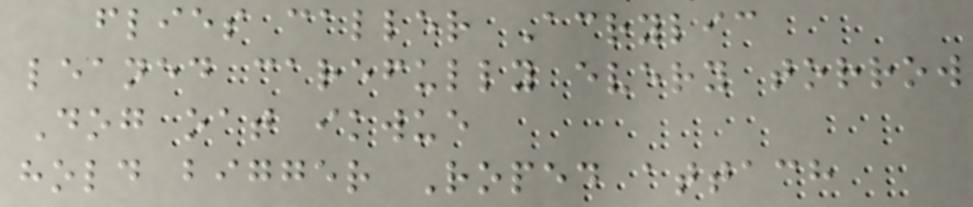flies caller Acrylic
leaned carefully every torrow
Dog oat ikwue
hold bigger Roped attach
